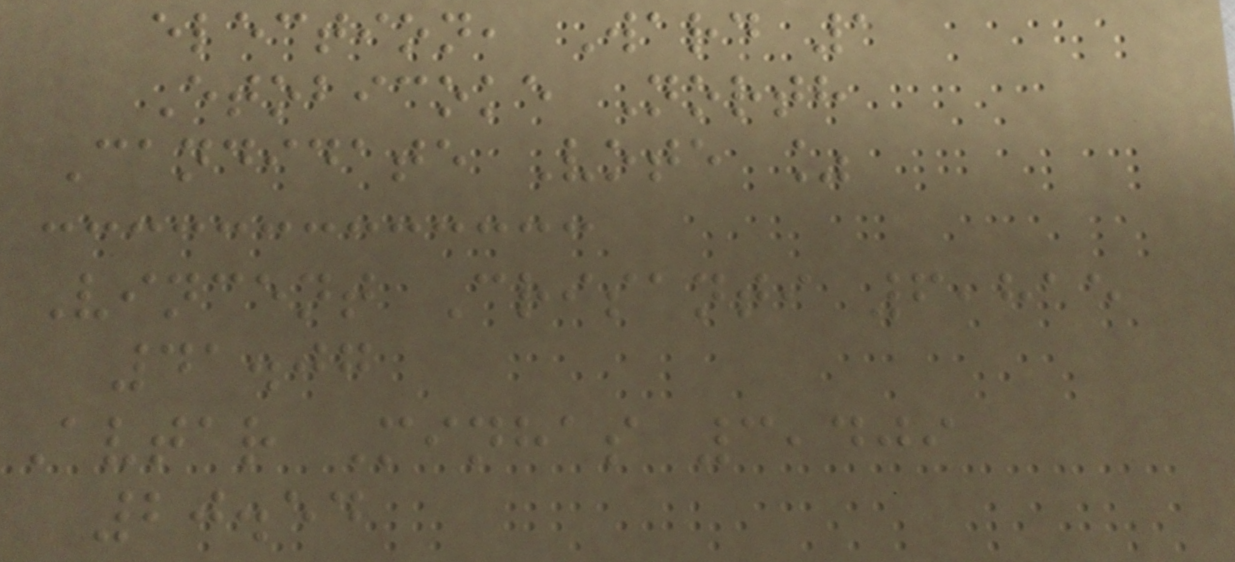election, Ward 1
Etobicoke North
Candidate Vote %
Vincent Crisanti 6,815
41.07
Avtar Minhas 3,409
20.54
